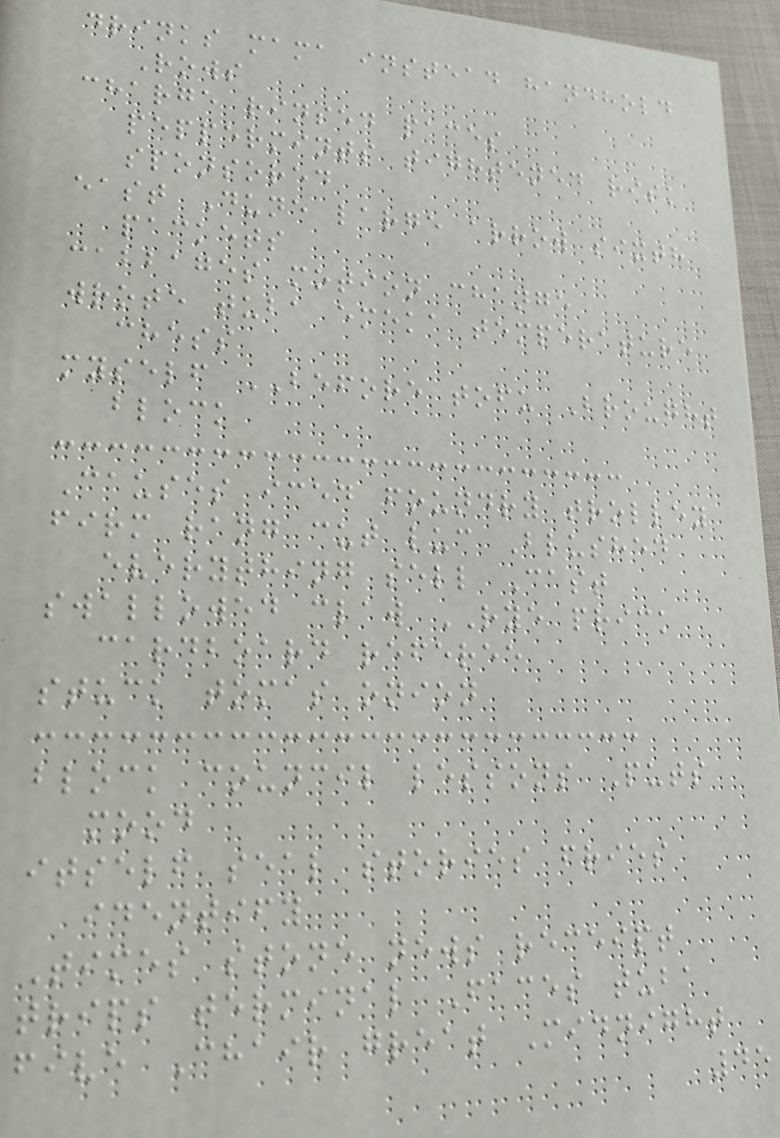drinks mama instead handhold
Rows
charge rinsed paces
peppermints tightened risk
sponsored
east Dune large arrow sixth
packets
cabbages motion change
wrote tuba emeka temperature
chess
myself BEFORE tofu Brought
block
Causes iced foundry trolley
firm rang cut luc Blushed
everything sell Cast
swallowed claw RYE prick
cardboard referee
stuck tomas onion
block council lessons Puts
mood
itself seal stories fries
identify
Times stone news receipt
trips terminal Faces tuba
five Chair great Midnight
45
